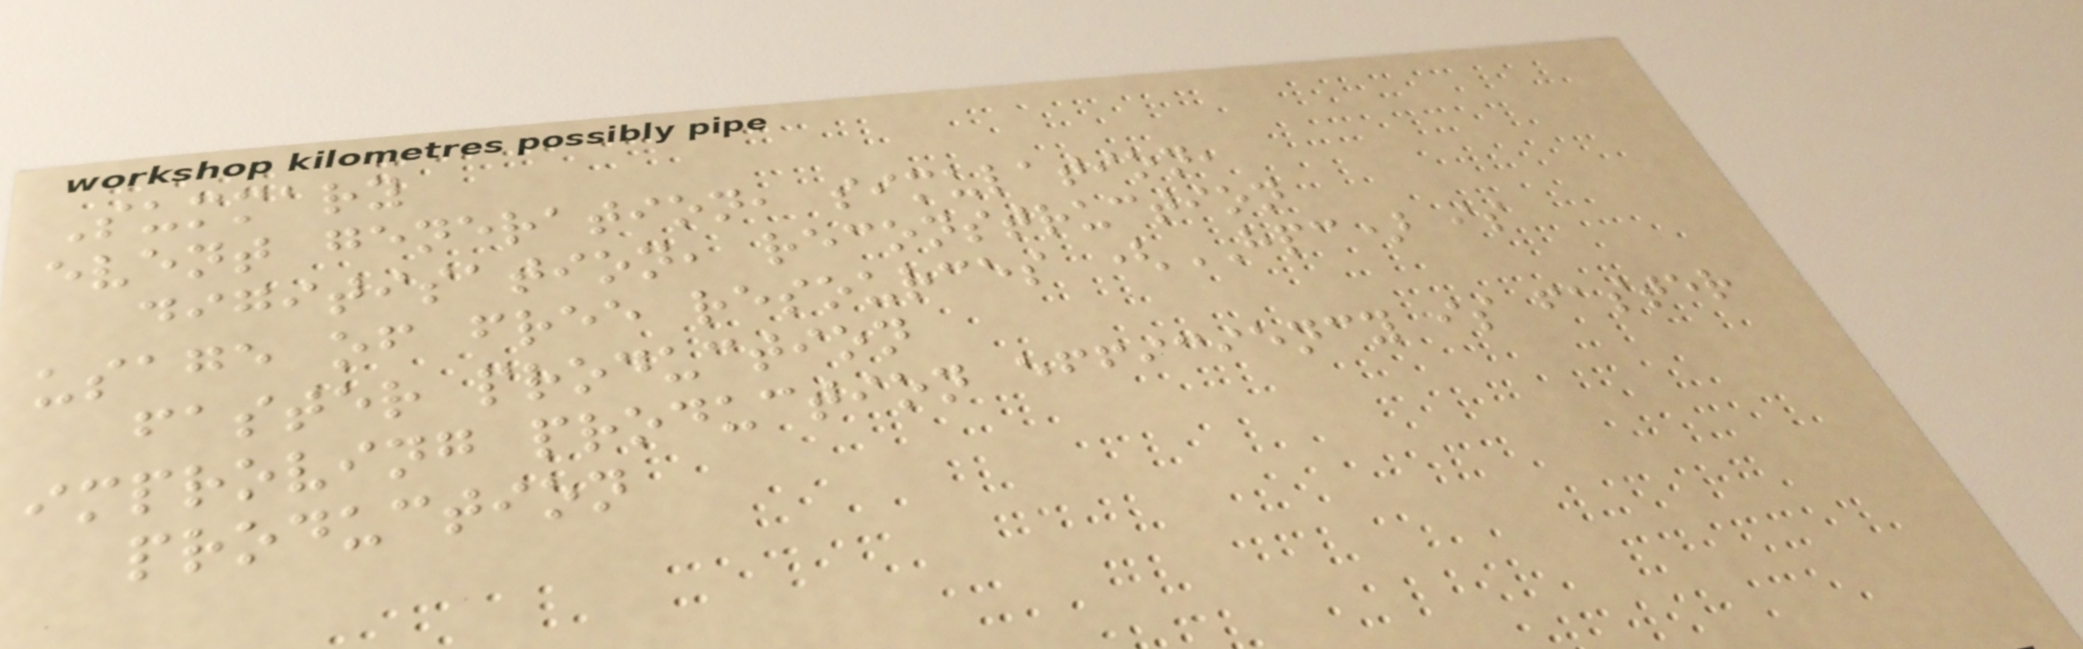Summary
event generation, simulation,
digitisation, reconstruction
usage of free resources (HPC) is
faster production
improving production efficiency is faster
production
